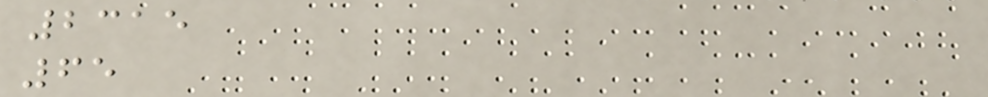2315
65
